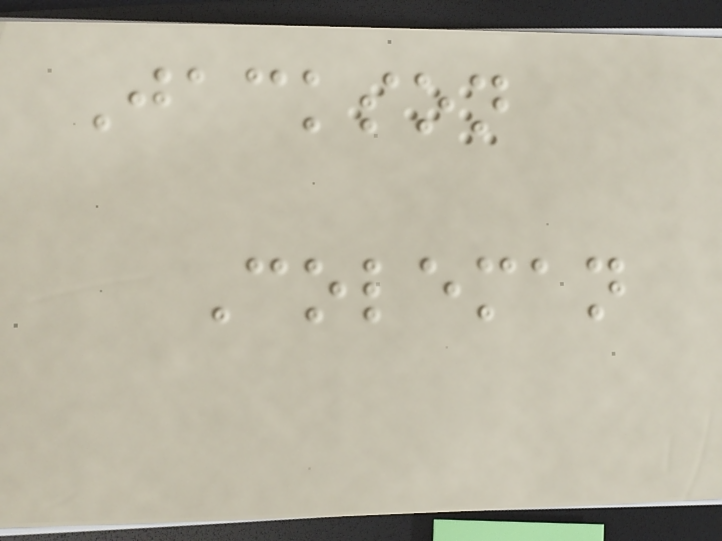Jackson
Coleman
